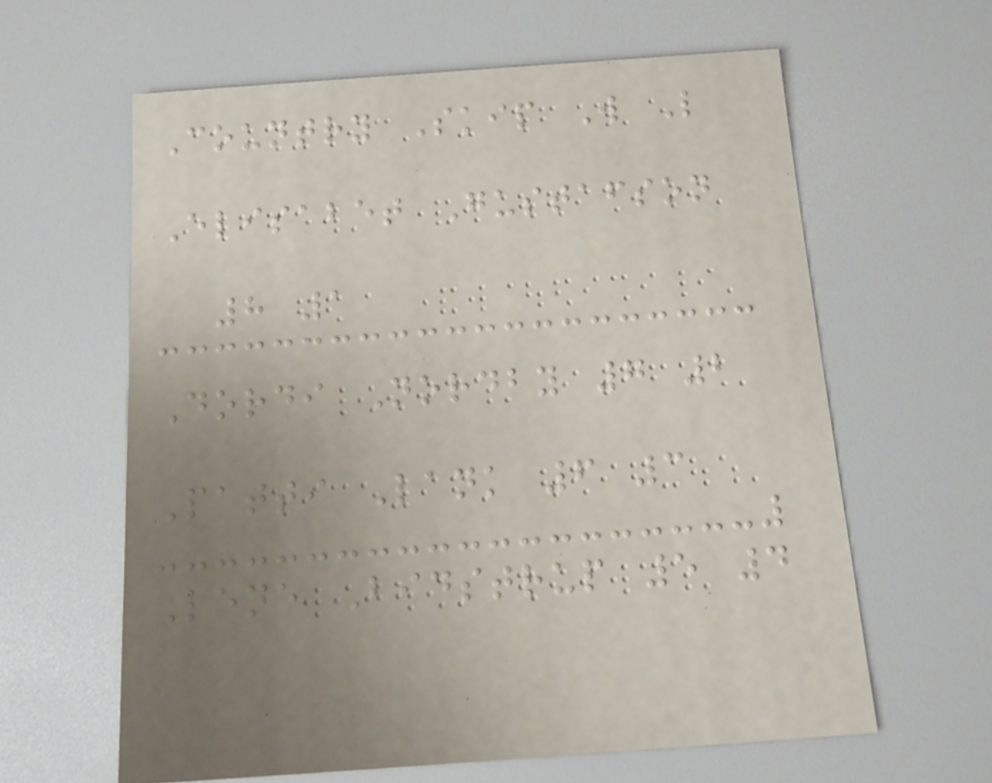Country Skip W L
Elisabet Gustafson
8 1
Dordi Nordby 7 2
Patti Lank 6 3
Lene Bidstrup 5 4
